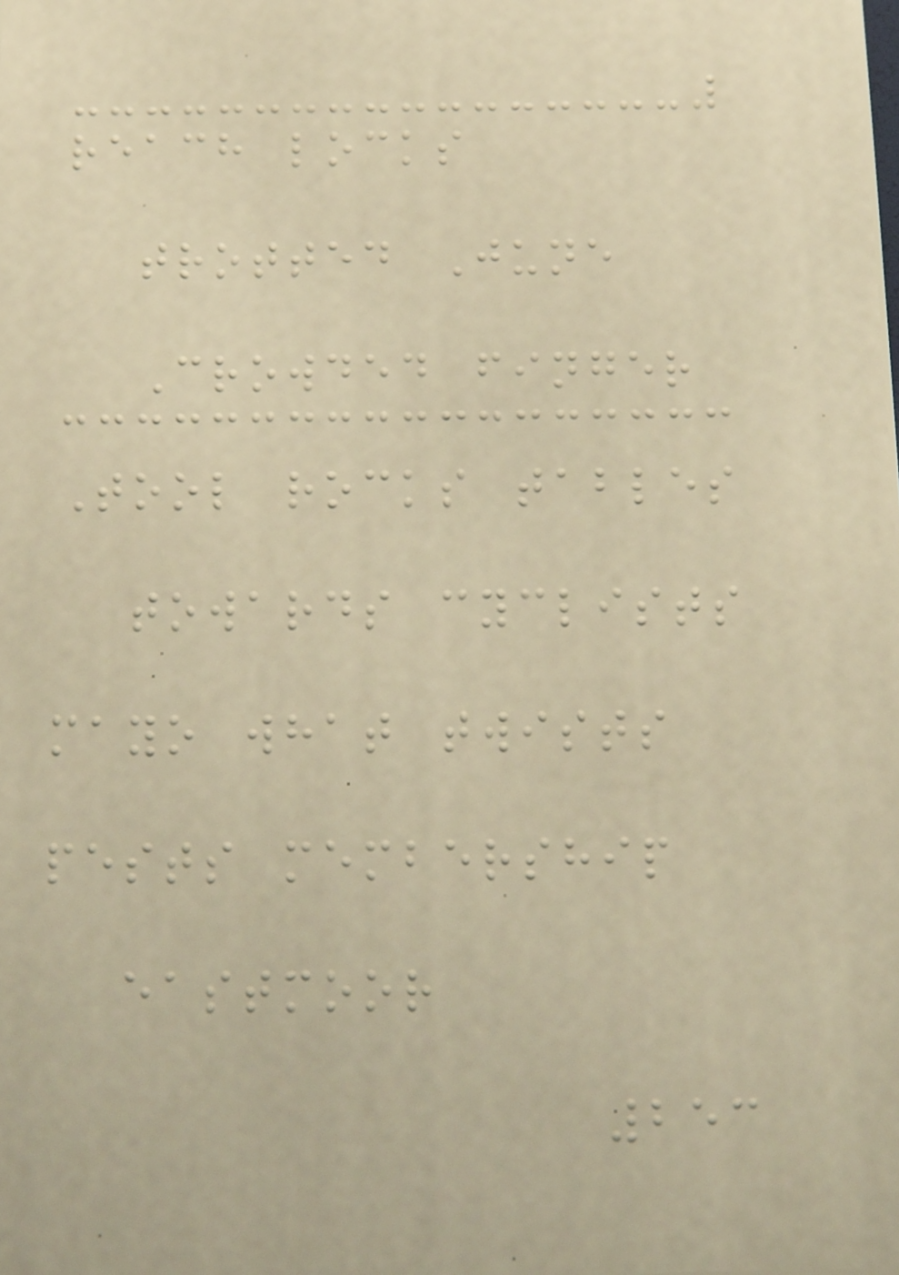reach locks
trotted June
Crowded finger
Tool rocks tables
towards cyclists
mayo what twists
pests membership
eastmoor
253
